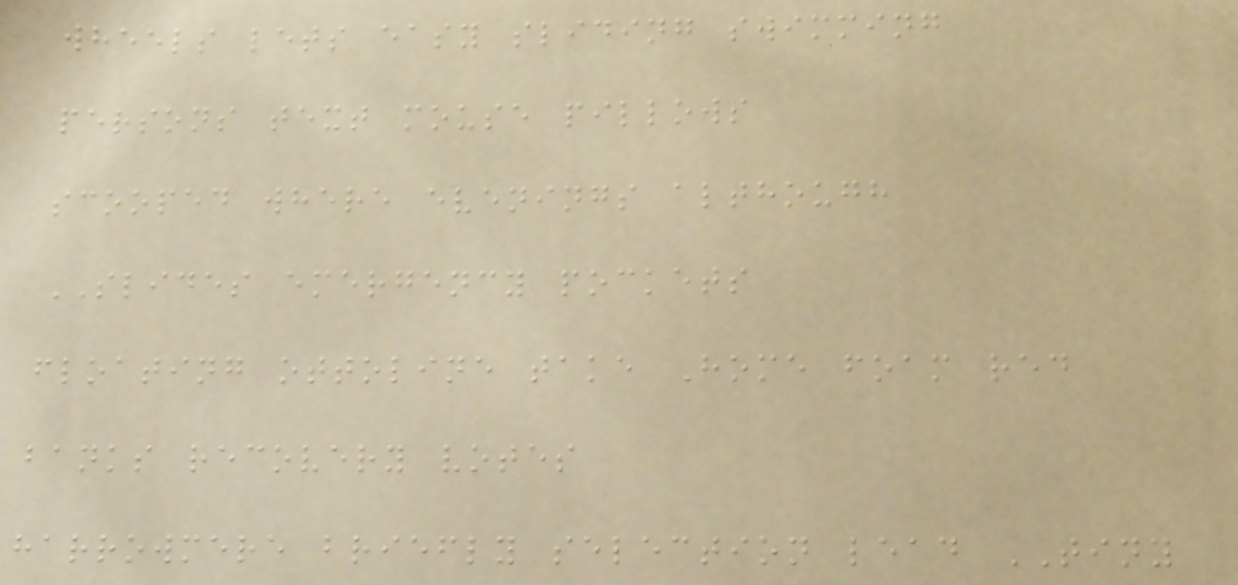wheels lets easy sliding swimming
persons text mouse pillows
scooped where evenings although
SLIDES emergency pockets
floating ottoline take Home foam red
banks recovery votes
harrowmere briefly selection lead TINY
